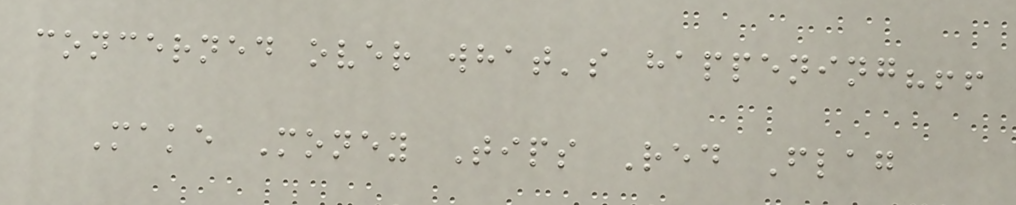concerned over what's happening?!!
Make Money Tips Red Flag
